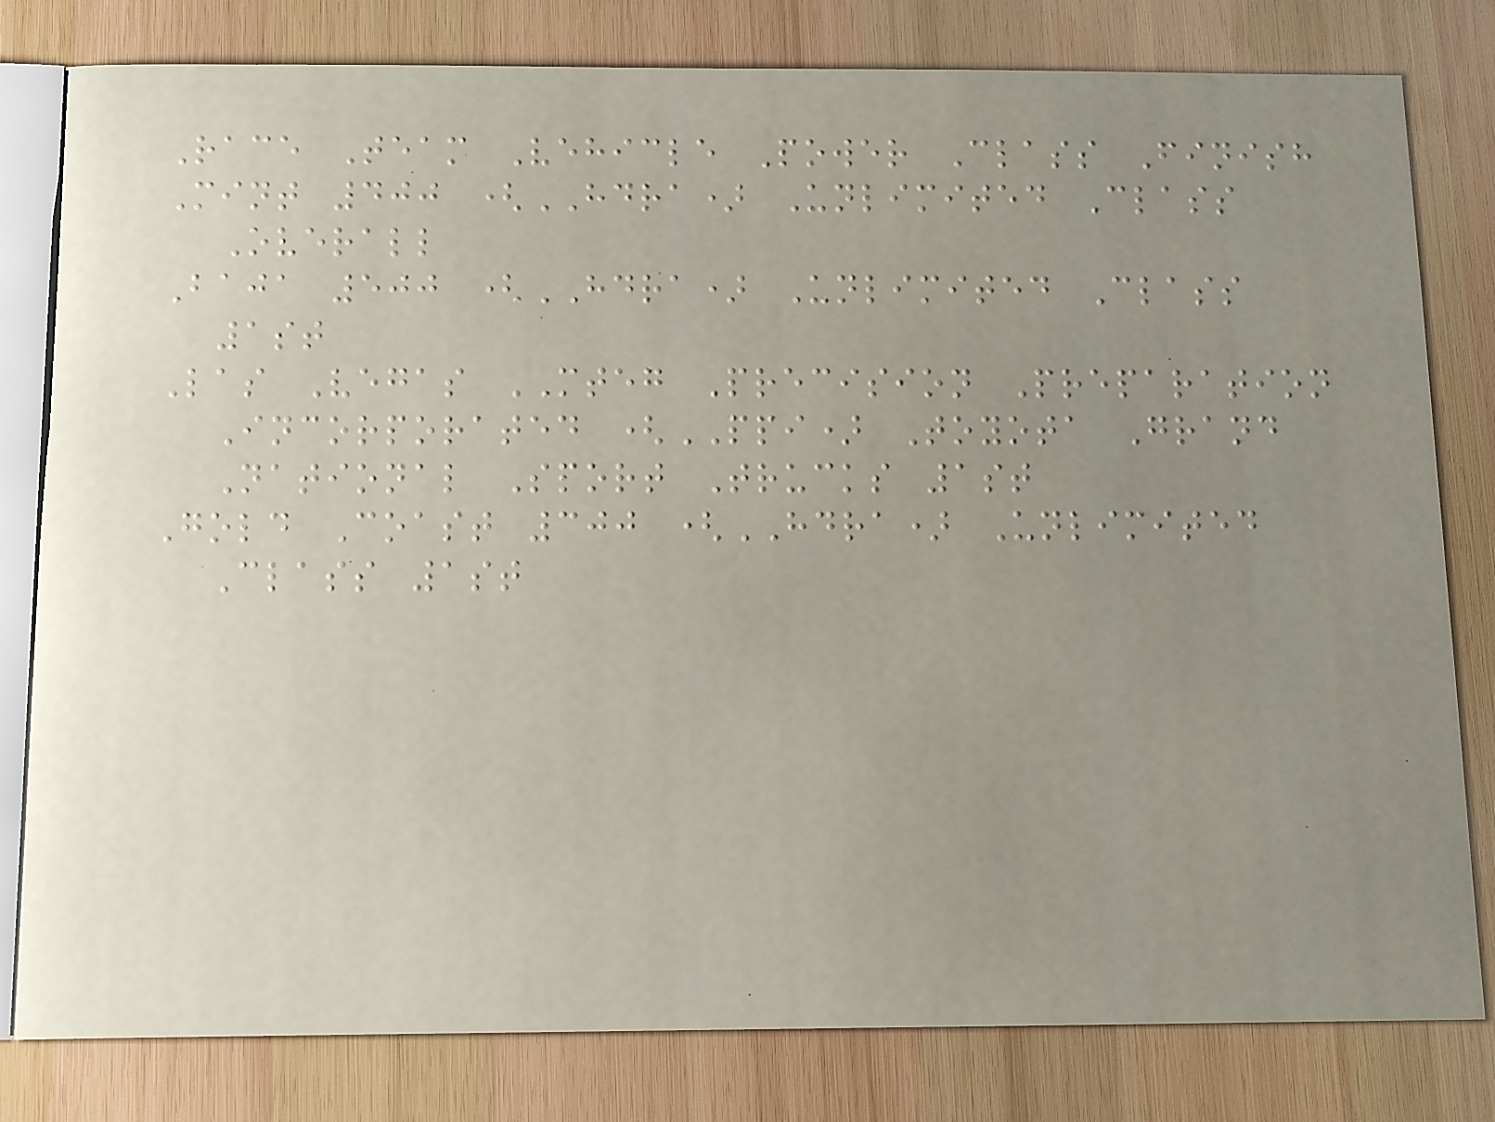Race Team Vehicle Power Class Finish
Mint 400 (HDRA) Unlimited Class
Overall
Baja 500 (HDRA) Unlimited Class
1st
Las Vegas MTEG Precision Preparation
Incorporated (PPI) Toyota Grand
National Sport Trucks 1st
Gold Coast 300 (HDRA) Unlimited
Class 1st
